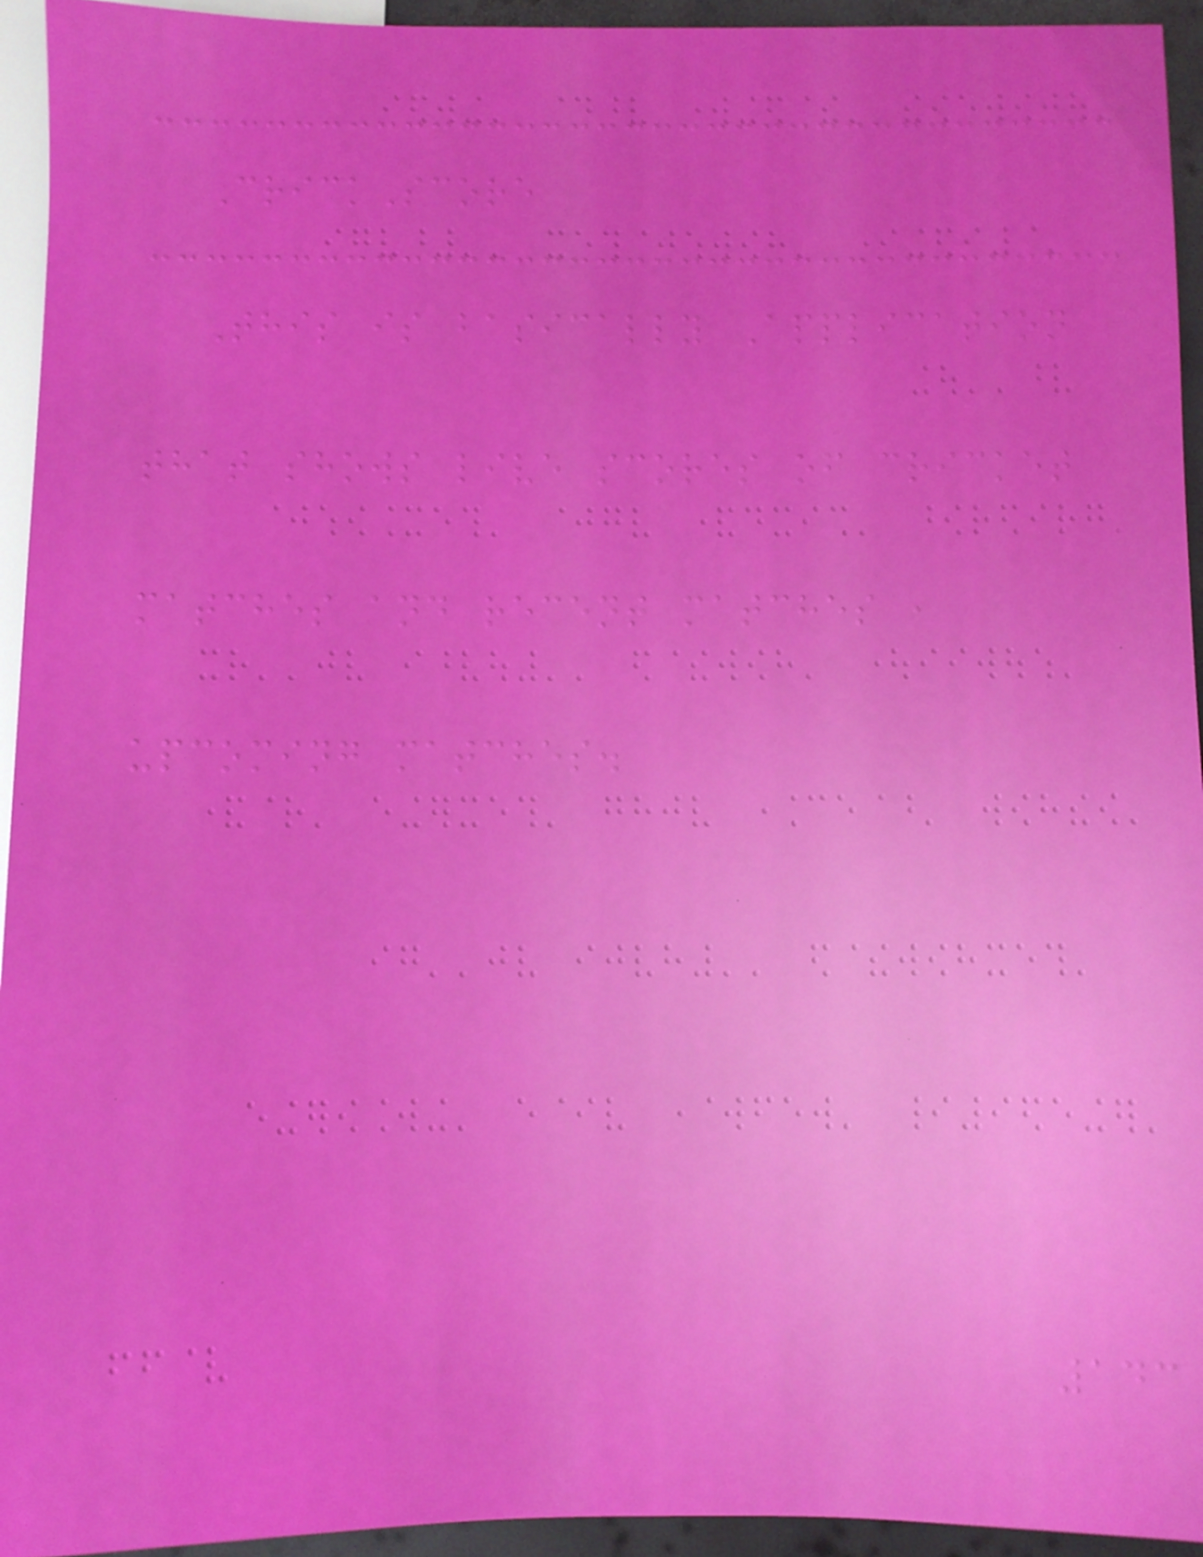CrickScore
This is basically Application
that shows live scores of cricket
matches and recent matches ,
upcoming matches.
143
